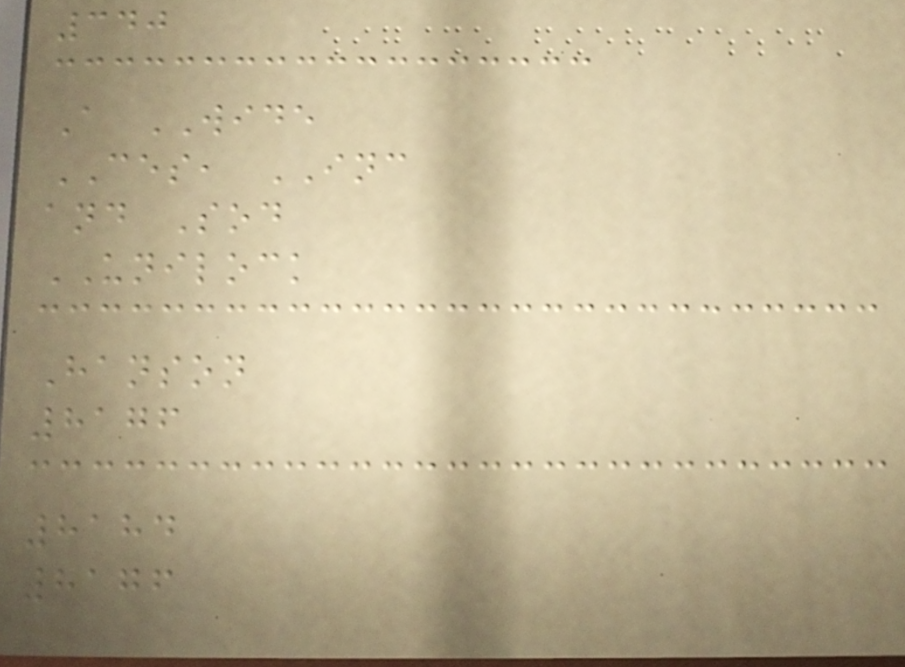340
A WIDE
CES, INC
and Sod
UNILOCK
Hanson
8176
8184
8176
